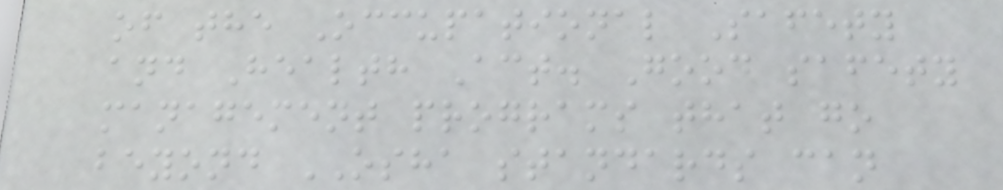of the Occupational Safety
and Health Act. Good safety
management programs that go
beyond OSHA standards can
